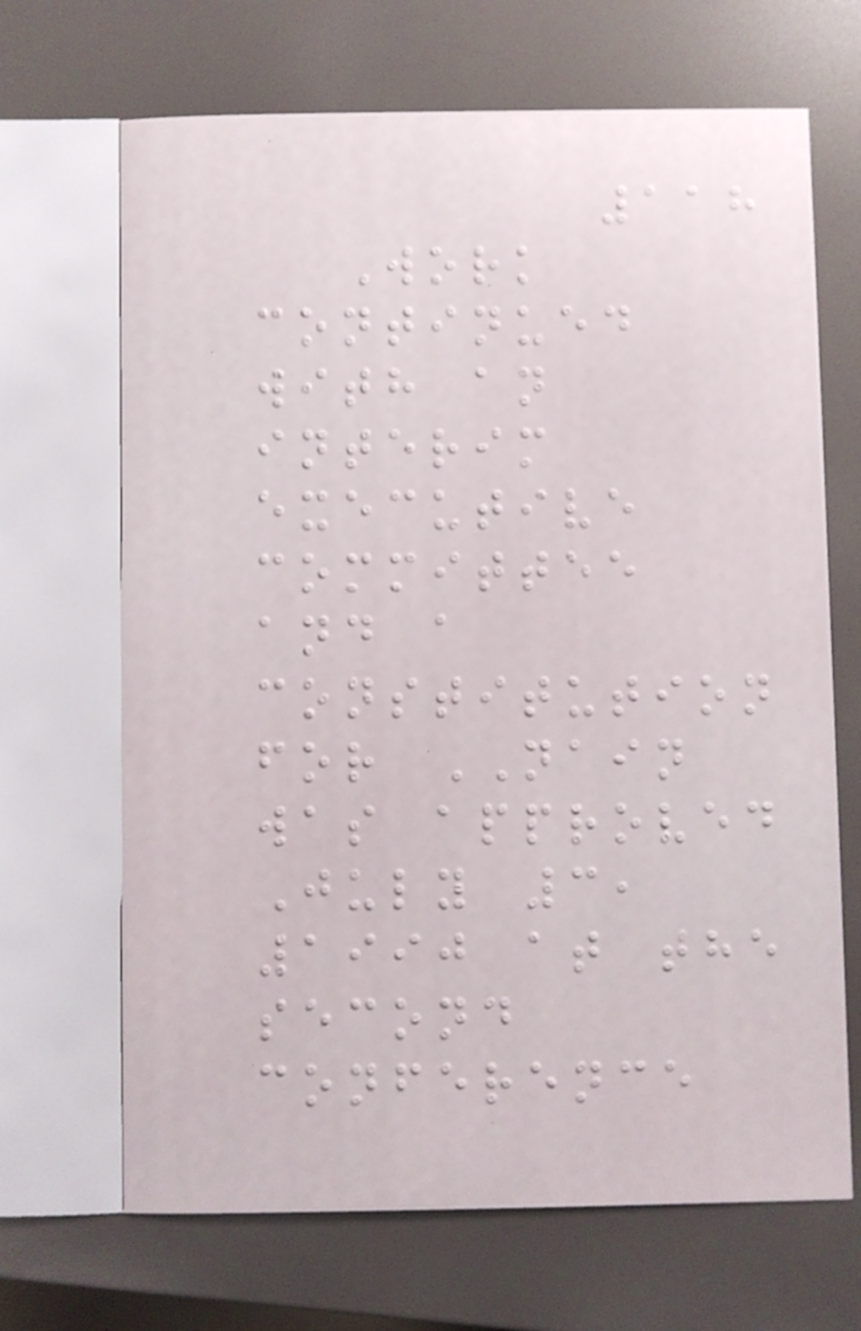118
Work
continued
with an
interim
executive
committee
and a
constitution
for NAIN
was approved
July 3,
1990 at the
second
conference
